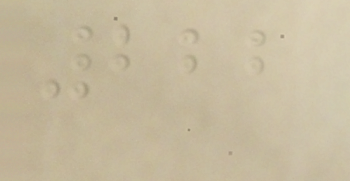222
